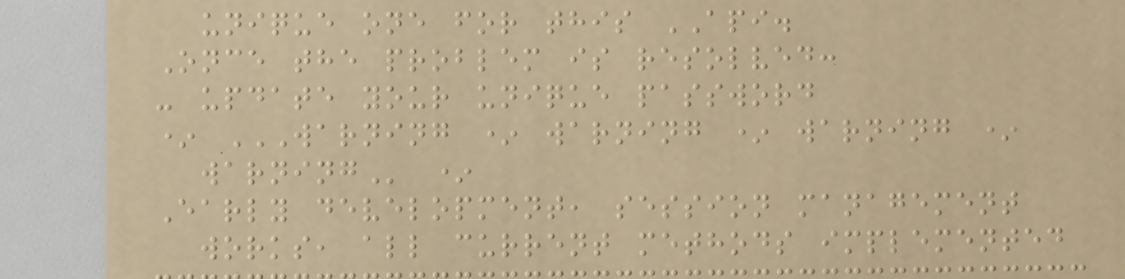unique one for this API.
Once the problem is resolved:
- update your unique password
* WARNING * WARNING * WARNING *
WARNING *
Early development, session management
works, all current methods implemented
